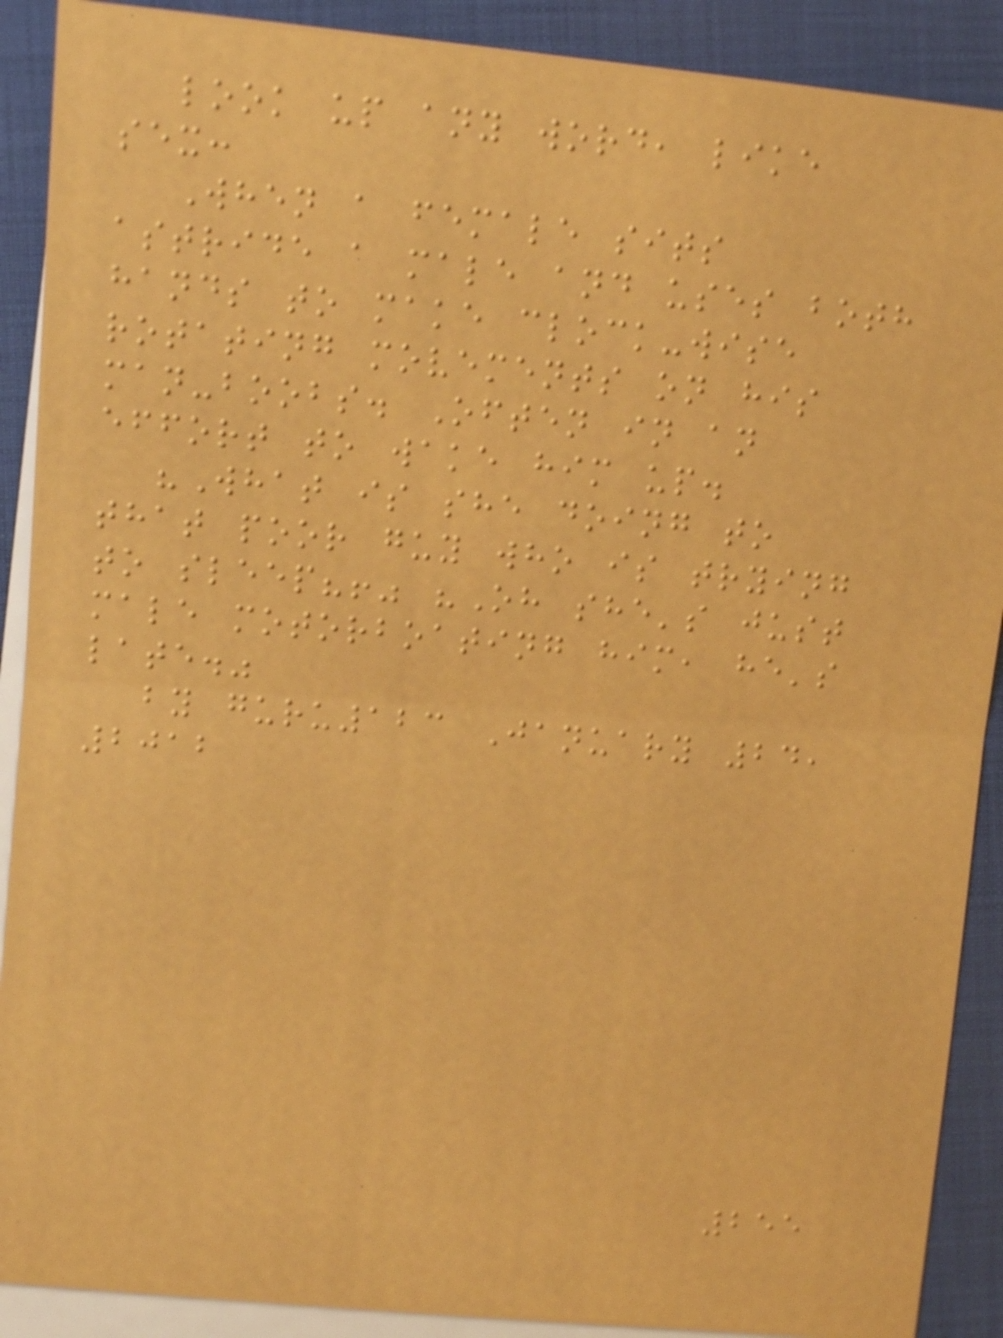look up any word, like
sex:
When a female sits
astride a male and uses both
hands to make clock-wise
rotating movements on his
man-boobs. Often in an
effort to wake him up.
"What is she doing to
that poor guy who is trying
to sleep?!" "Oh she's just
male motorboating him, he's
late."
by guru123 January 24,
2012
255
